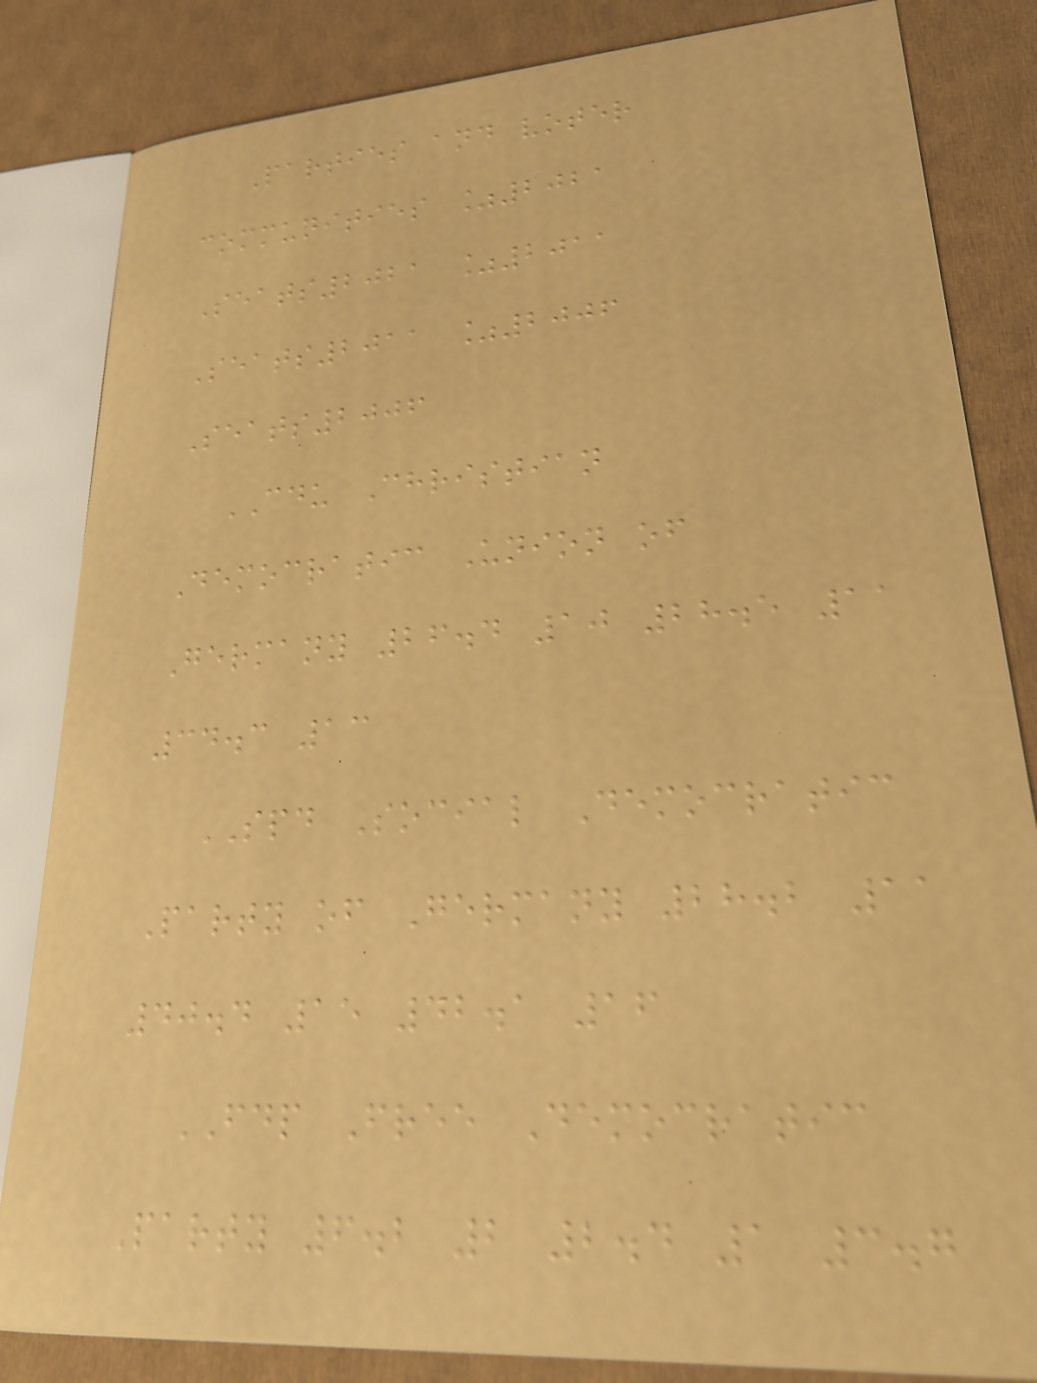Parties and voter
communities %2021
Seats2021 %2011
Seats2011 %2006
Seats2006
CDU Christian
Democratic Union of
Germany 26.4 10 28.5 11
34.3 13
SPD Social Democratic
Party of Germany 28.2 11
40.4 15 42.1 16
FDP Free Democratic
Party 6.2 2 2.4 1 3.7
